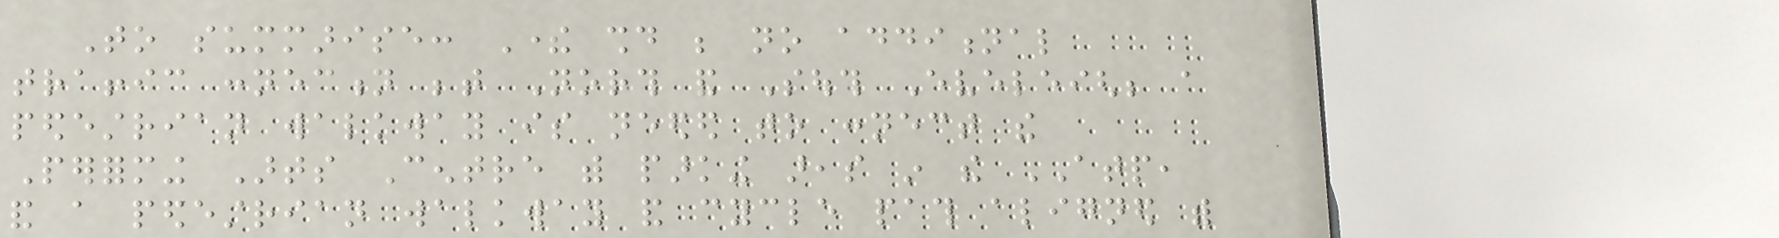To summarise: There should be no additional
traffic connection between North and South Eveleigh; a
pedestrian walkway is needed to connect the
Performing Arts Centre with parking areas in the ATP,
and a pedestrian walkway and cycle path aligned with
